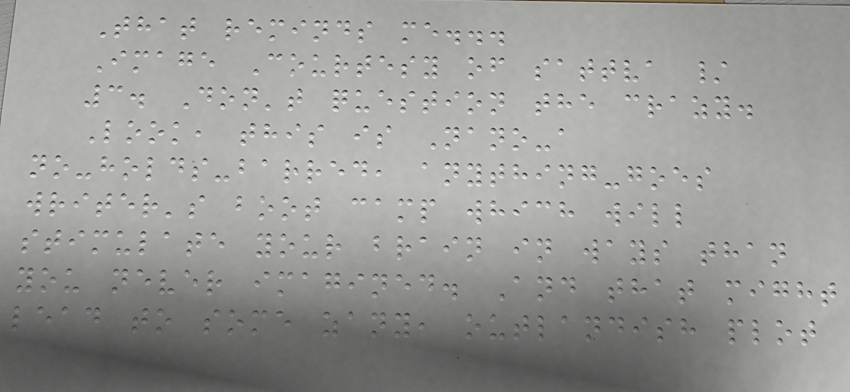That reminds me...
Image Courtesy of sattva /
3. Don't question the crazy.
Look, this is Nano-a
no-holds-barred, anything-goes
writer's boot camp which will
stimulate your brain in ways than
you never imagined. And that might
lead to some zany, outlandish plot
